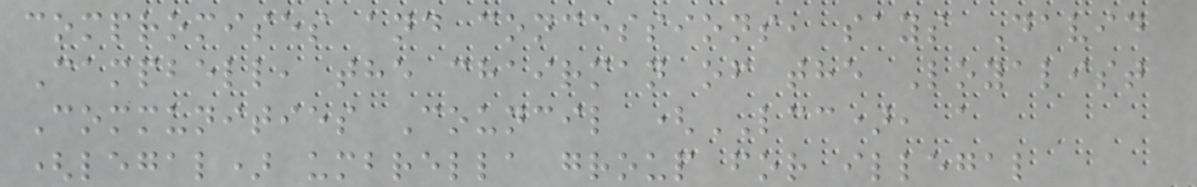compromises and concessions, says David
Campbell, the chairman of the Loyalist
Communities Council (LCC), a
(legal) umbrella group for illegal
